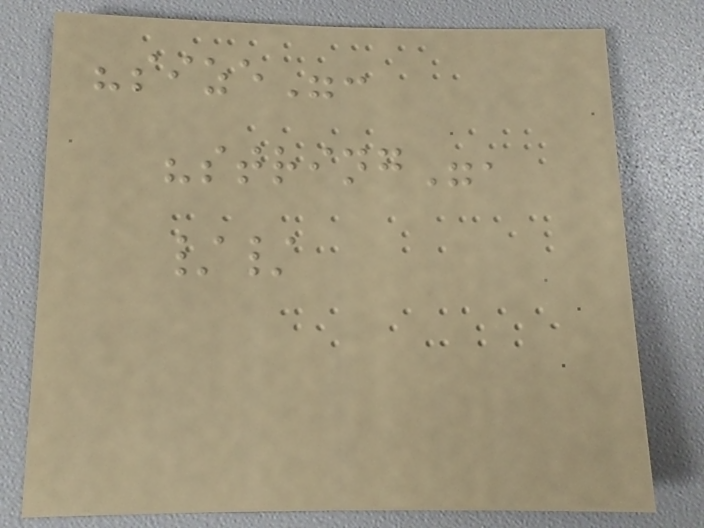"size":
"string",
//
